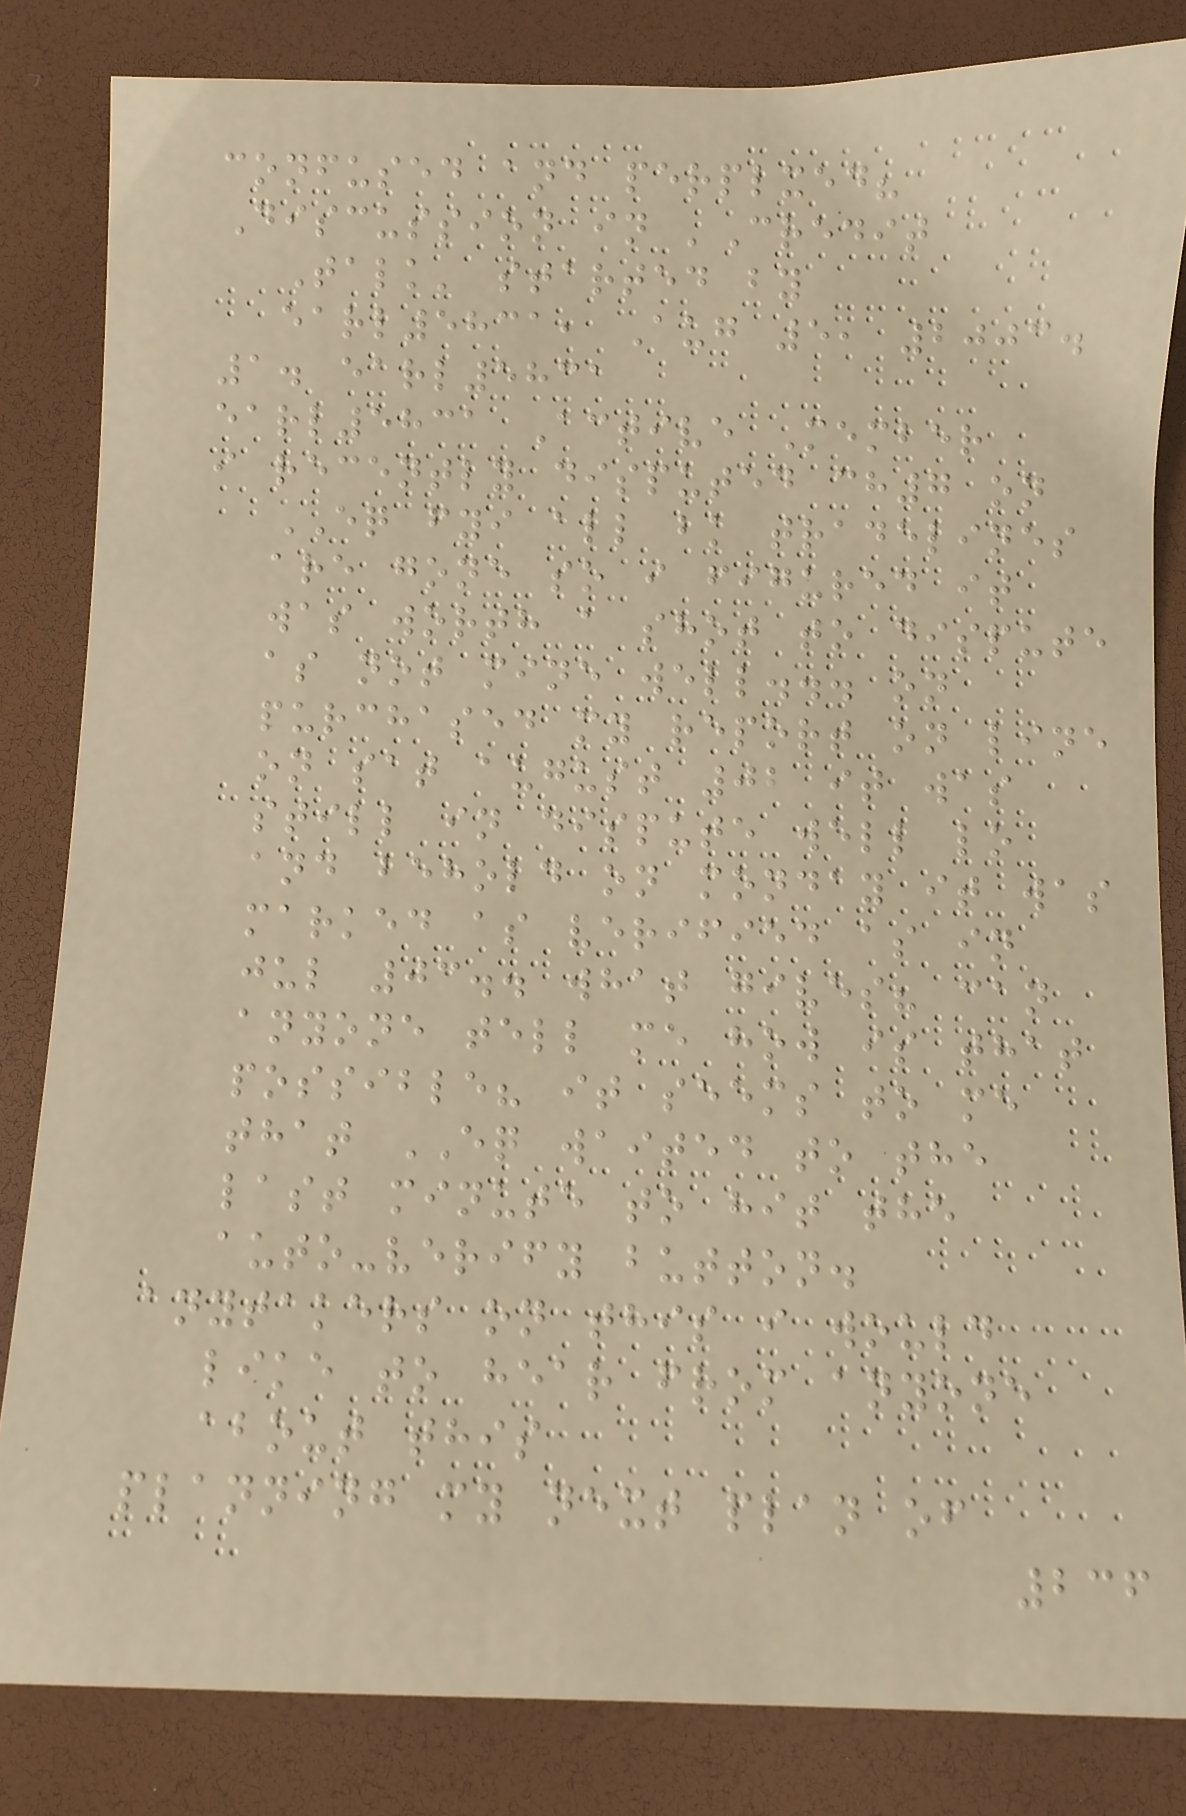confused and perplxed?
Discussion in 'Credit
Talk' started by
earl5831, Aug 5, 2003.
1. earl5831
earl5831 Active Member
i recently disputed ch7 on
EQ fyi all bk tradelines
are gone so i figured it
was worth a shot to dispute
as not mine well... on
purchased my report on line
on sat august 02 it was
still in dispute well lo
and behold on monday it was
marked as verified as in
jul 03.. what gives? can
anyone tell me how is that
possible? it seems to me
that EQ waited to the
last minute to hit the
auto-verify button.
anytakers on this i would
like to hear from anyone
about this
planning my next plan of
236
